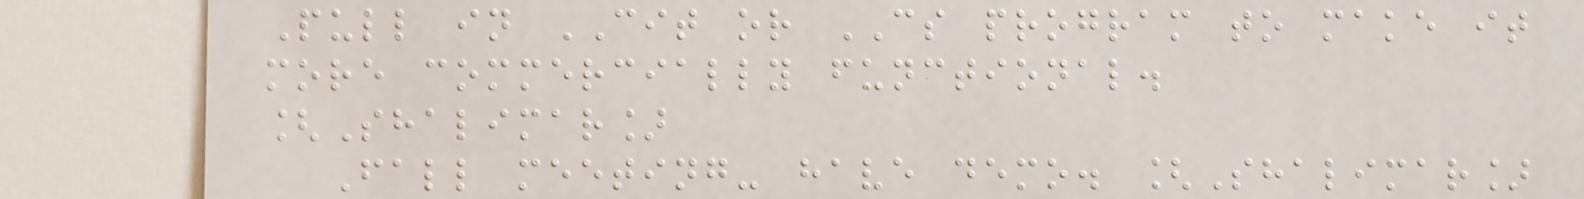Pull in CIT or CS program to make it
more commercially functional.
[Shalimar]
Fall meeting- have demo. [Shalimar]
